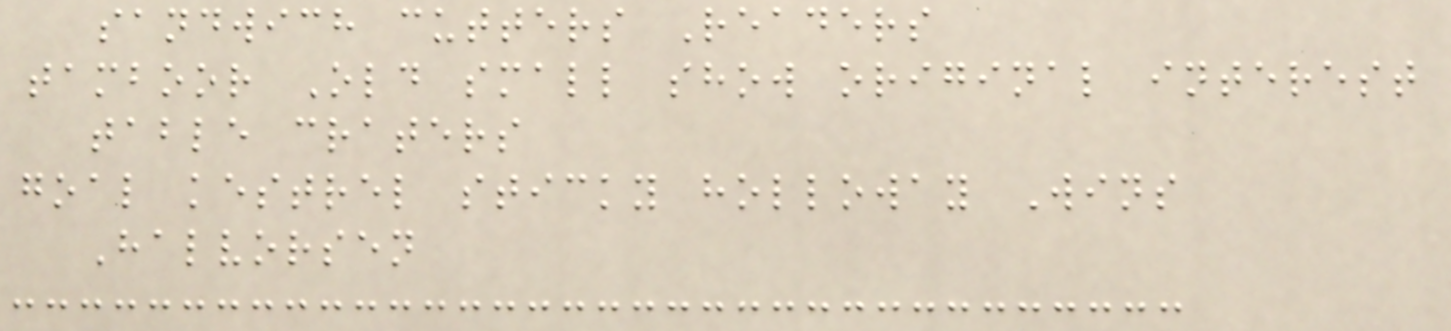sandwich cutters Readers
tamboor Old small show original interest
table craters
goal kestrel sticky holloway Wins
Halvorsen
